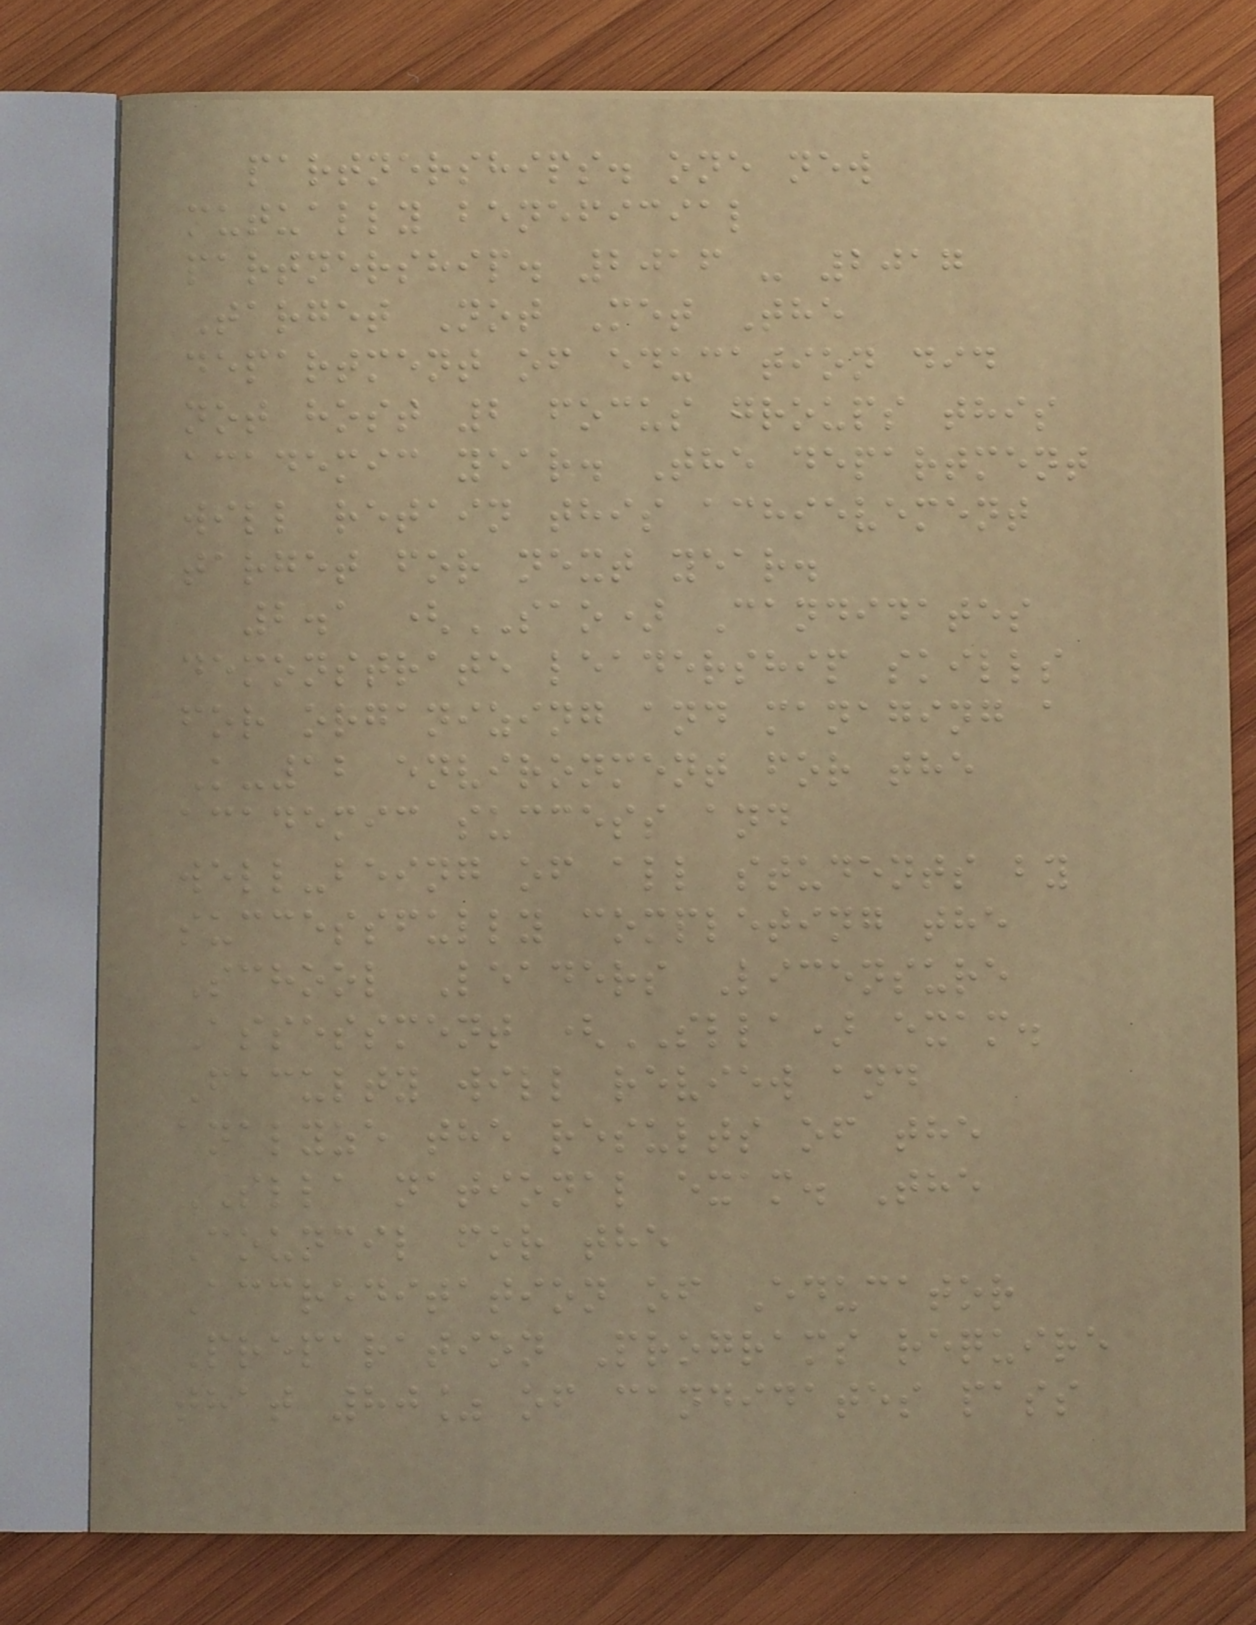partnerships. one new
mutually beneficial
partnership. 2016 - 2017
Target Not Met The
department of education did
not host 2 focus groups this
academic year. The department
will retain this achievement
target for next year.
2.1 (SAO) Candidates
demonstrate leadership skills
for organizing and managing a
K-12 environment for the
academic success and
well-being of all students by
successfully completing the
School Leaders Licensure
Assessment (SLLA) exam.
Faculty will review and
analyze the results of the
SLLA national exam. The
Council for the
Accreditation of Educator
Preparation Programs require
that 80% of candidates pass
